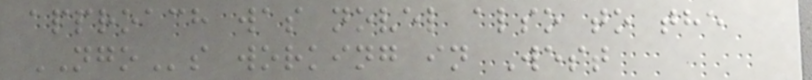approach was novel also to the
NGOs working in West
